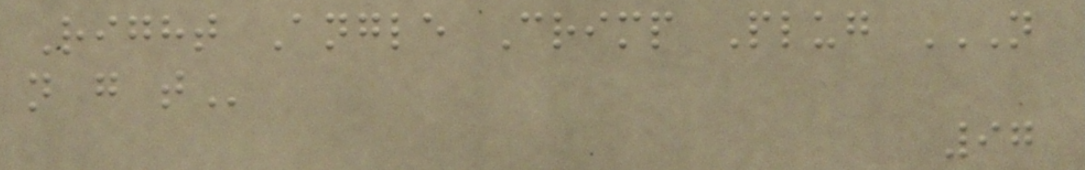Right Angle Crimp Plug N
N G T
97
